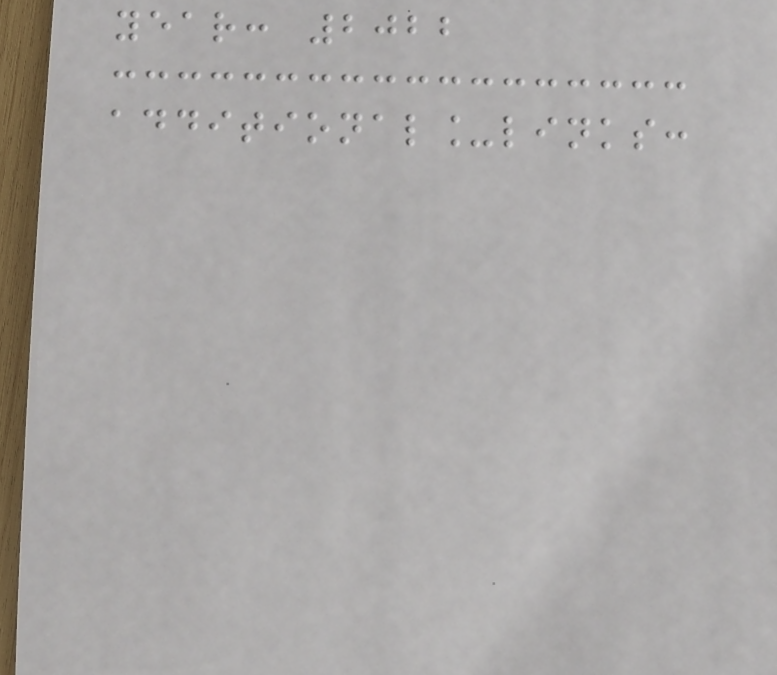year: 2022
additional_links:
